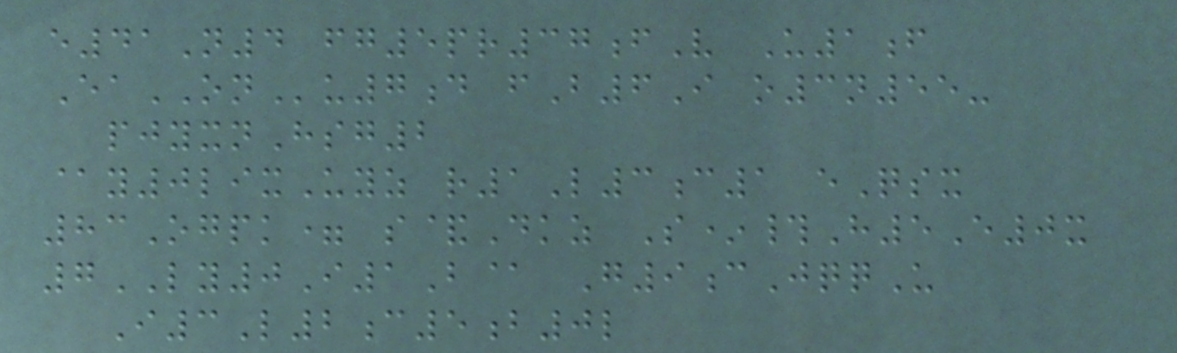e41N4 fg5pr37fV U1f
EaONu7d fB6I o3n55-
pjyxnHsg2
@y0lixUyz r1L3c1 eQsx
83Ogpk= s&Dkz S*#H5E0x
7LY0I1B@ G9cJqqU
I3L2c5b0l
